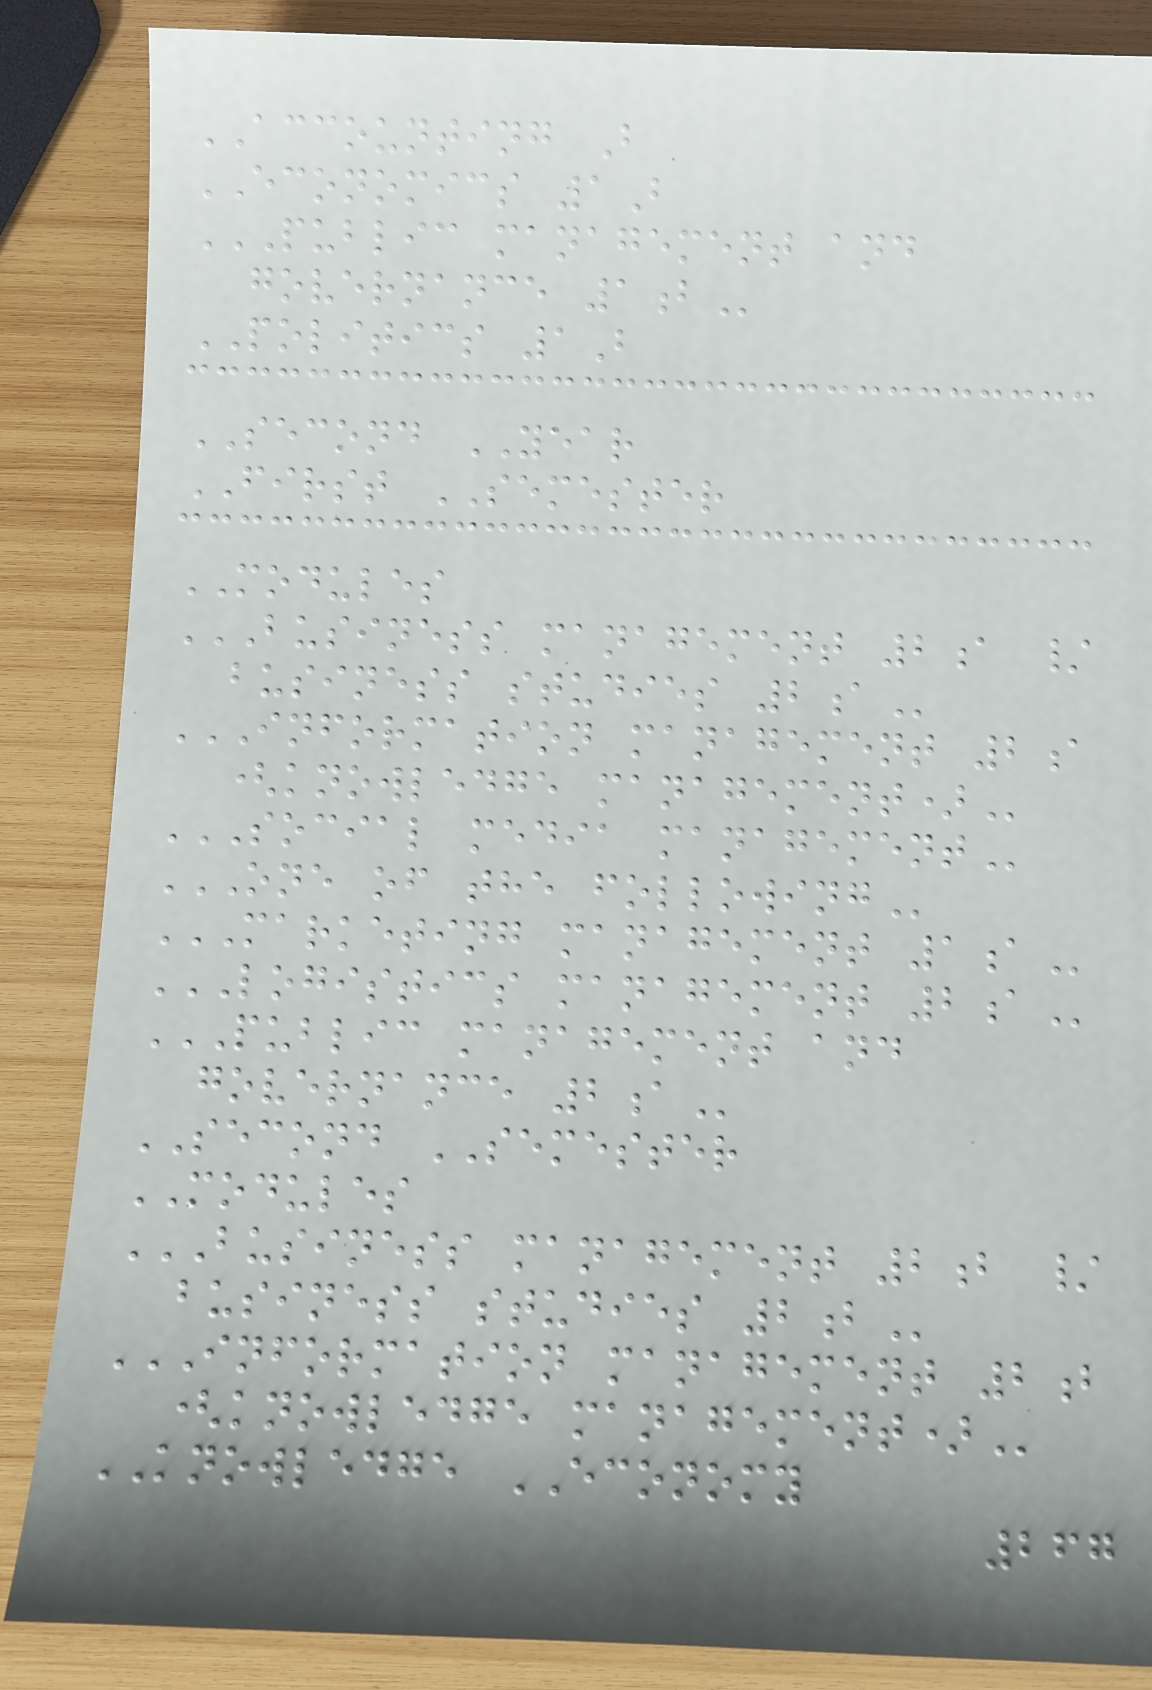ACCOUNTING B
ECONOMICS 1B
PUBLIC MANAGEMENT AND
GOVERNANCE 1B
POLITICS 1B
SECOND YEAR
FIRST SEMESTER
MODULES
BUSINESS MANAGEMENT 2A /
BUSINESS STUDIES 2A
INFORMATION MANAGEMENT 2A
(KNOWLEDGE MANAGEMENT)
SOCIAL MEDIA MANAGEMENT
ONE OF THE FOLLOWING
MARKETING MANAGEMENT 1A
LOGISTICS MANAGEMENT 2A
PUBLIC MANAGEMENT AND
GOVERNANCE 2A
SECOND SEMESTER
MODULES
BUSINESS MANAGEMENT 2B /
BUSINESS STUDIES 2B
INFORMATION MANAGEMENT 2B
(KNOWLEDGE MANAGEMENT)
KNOWLEDGE ECONOMY
267
